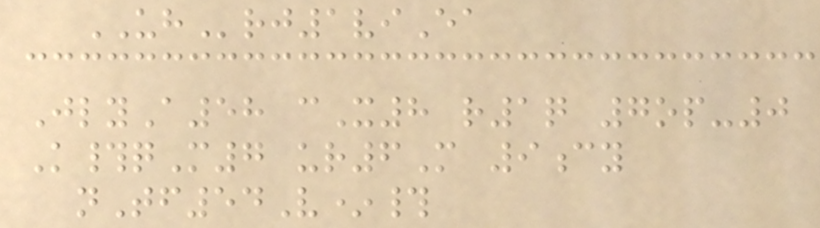UHrj1viEa
JlyA58 cX8 r1q 7op-0
K#qM7 ur6M 9cy
nTf54V*#
